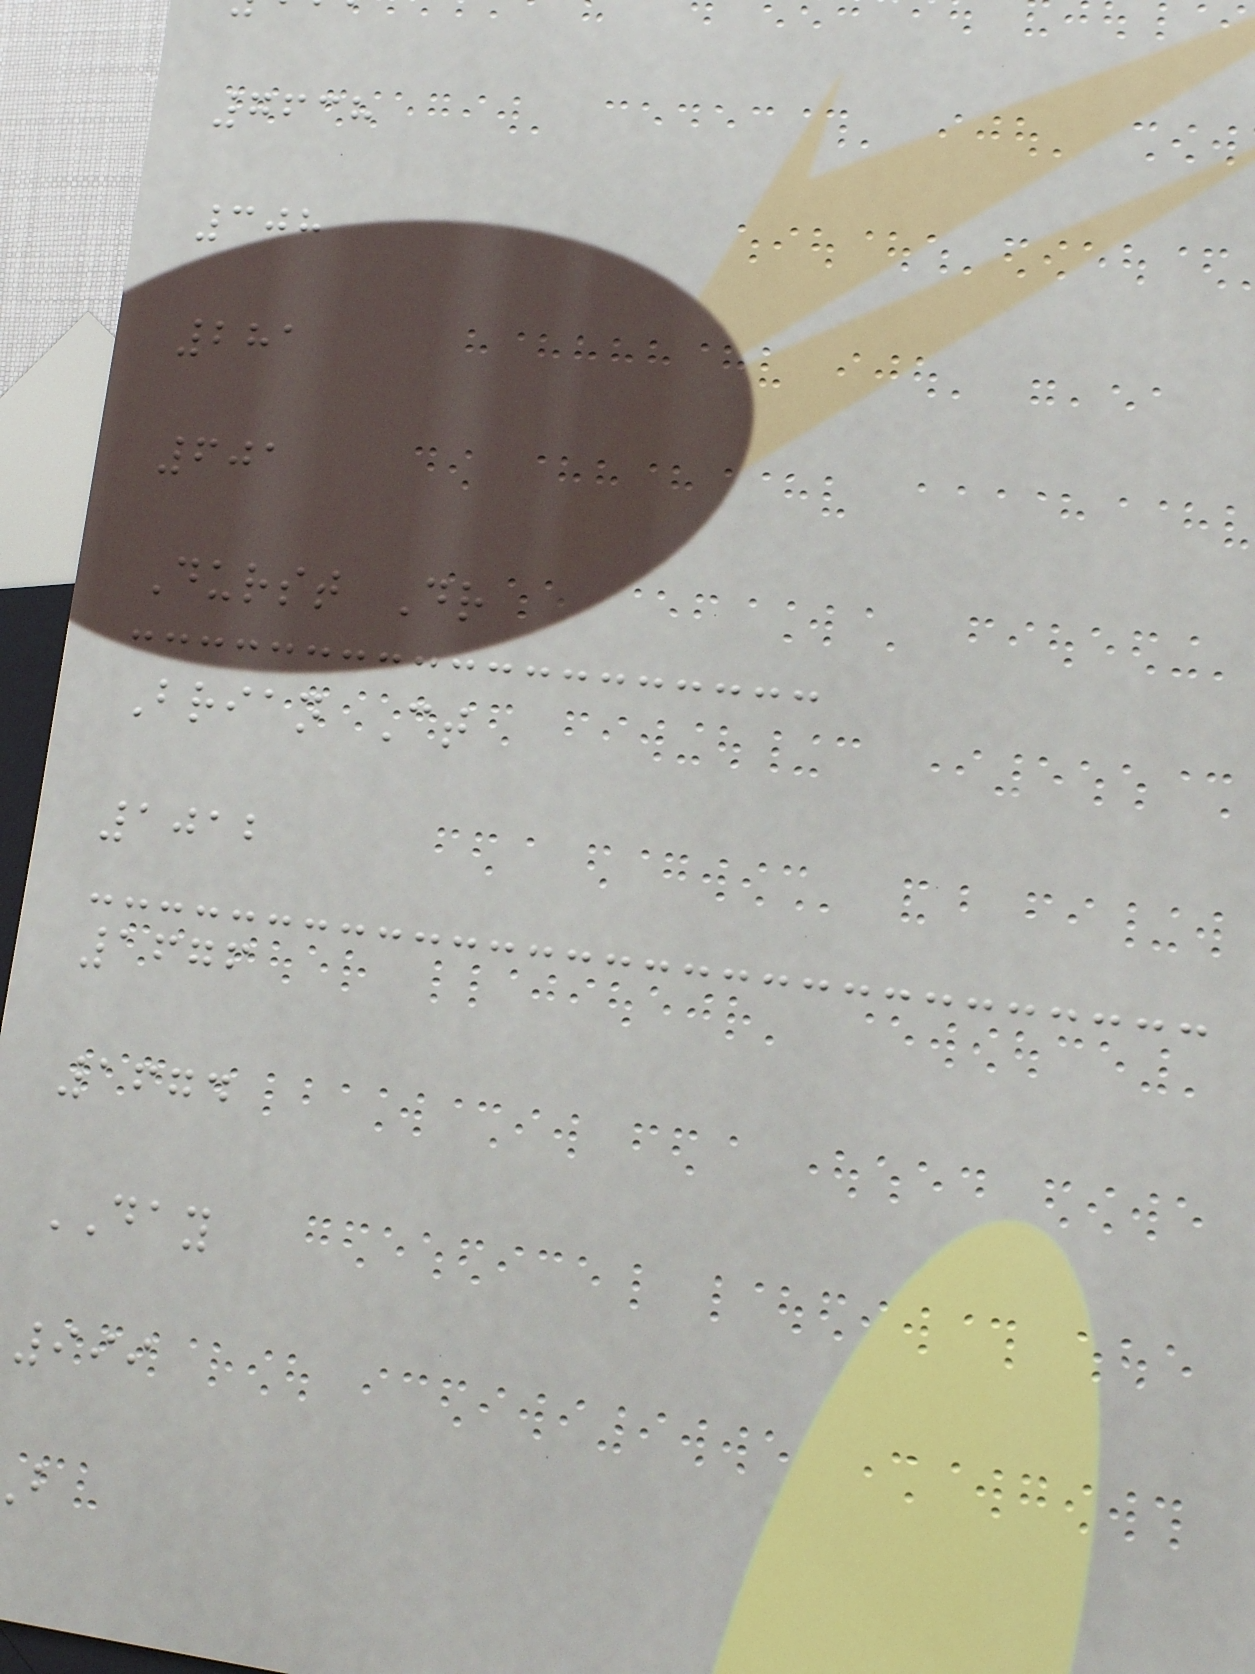7638
308
281
601
Durst Dr
Brian Ct
1012
1676
1674
DAY
999
